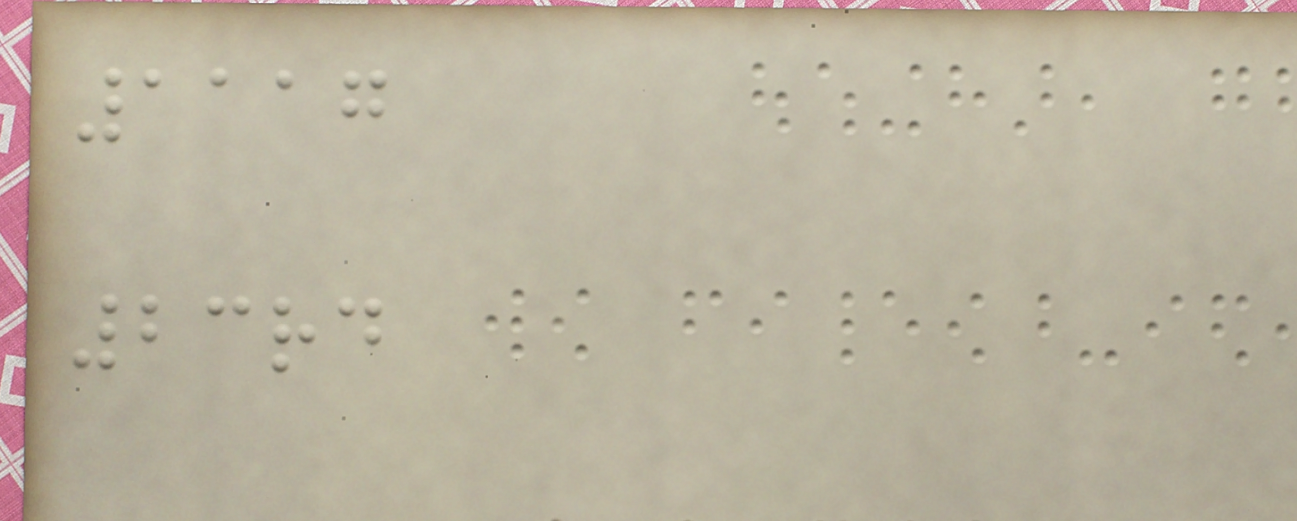1117
23rd
